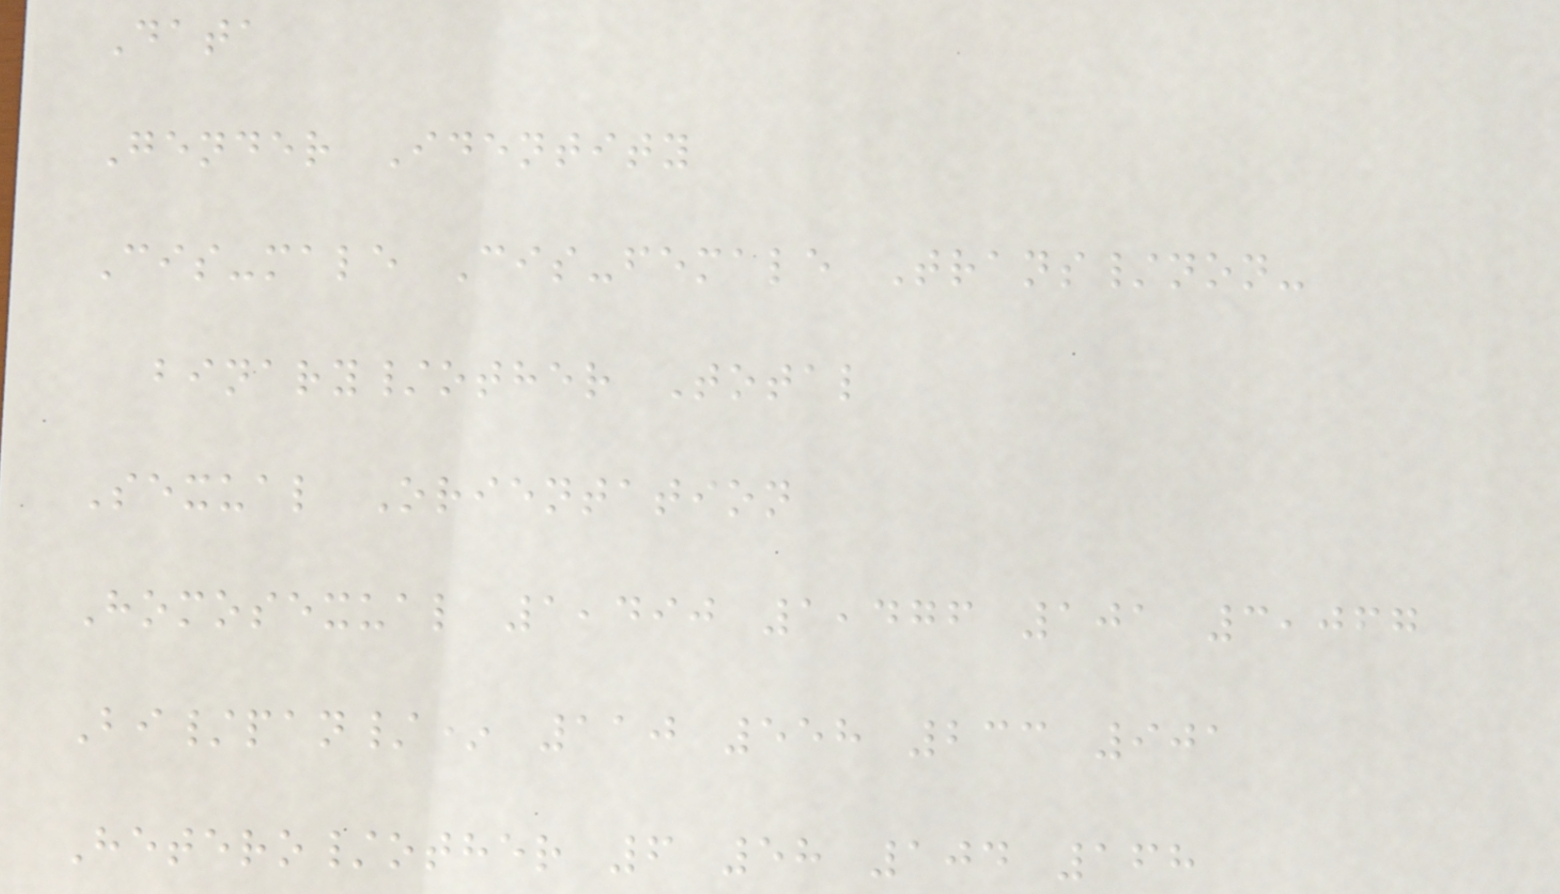Data
Gender Identity
Cis-male Cis-female Trans/non-
binary/other Total
Sexual Orientation
Homosexual 1,490 1,476 101 3,067
Bi/pan/* 110 558 233 901
Hetero/other 6 58 104 168
